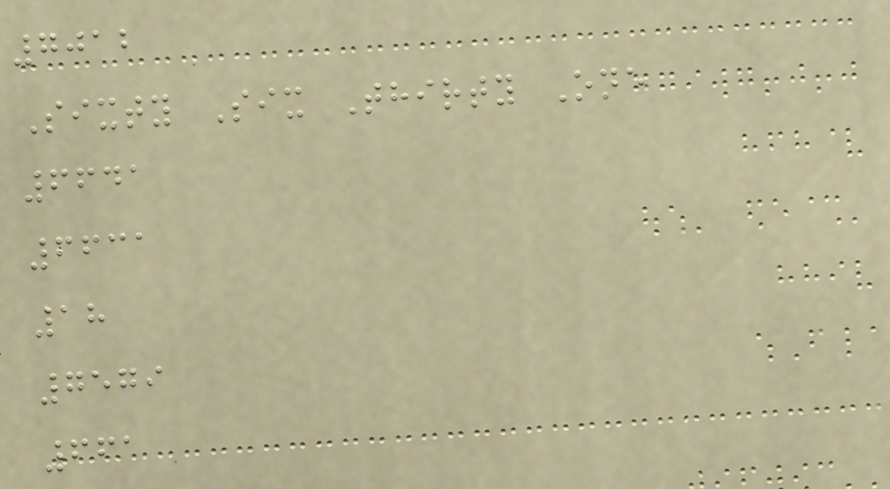7012
Sixty Six Thirty One
6641
6631
18
7579
661
